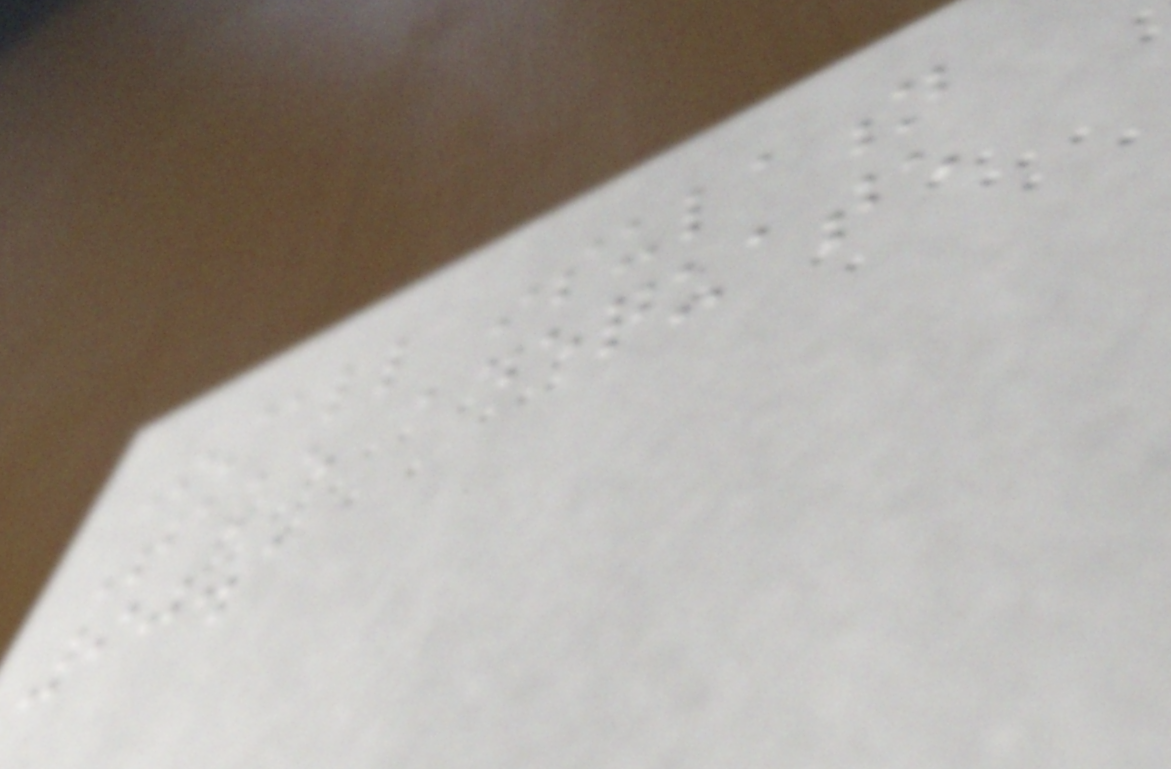Install insulation
Take adequate
90.1
